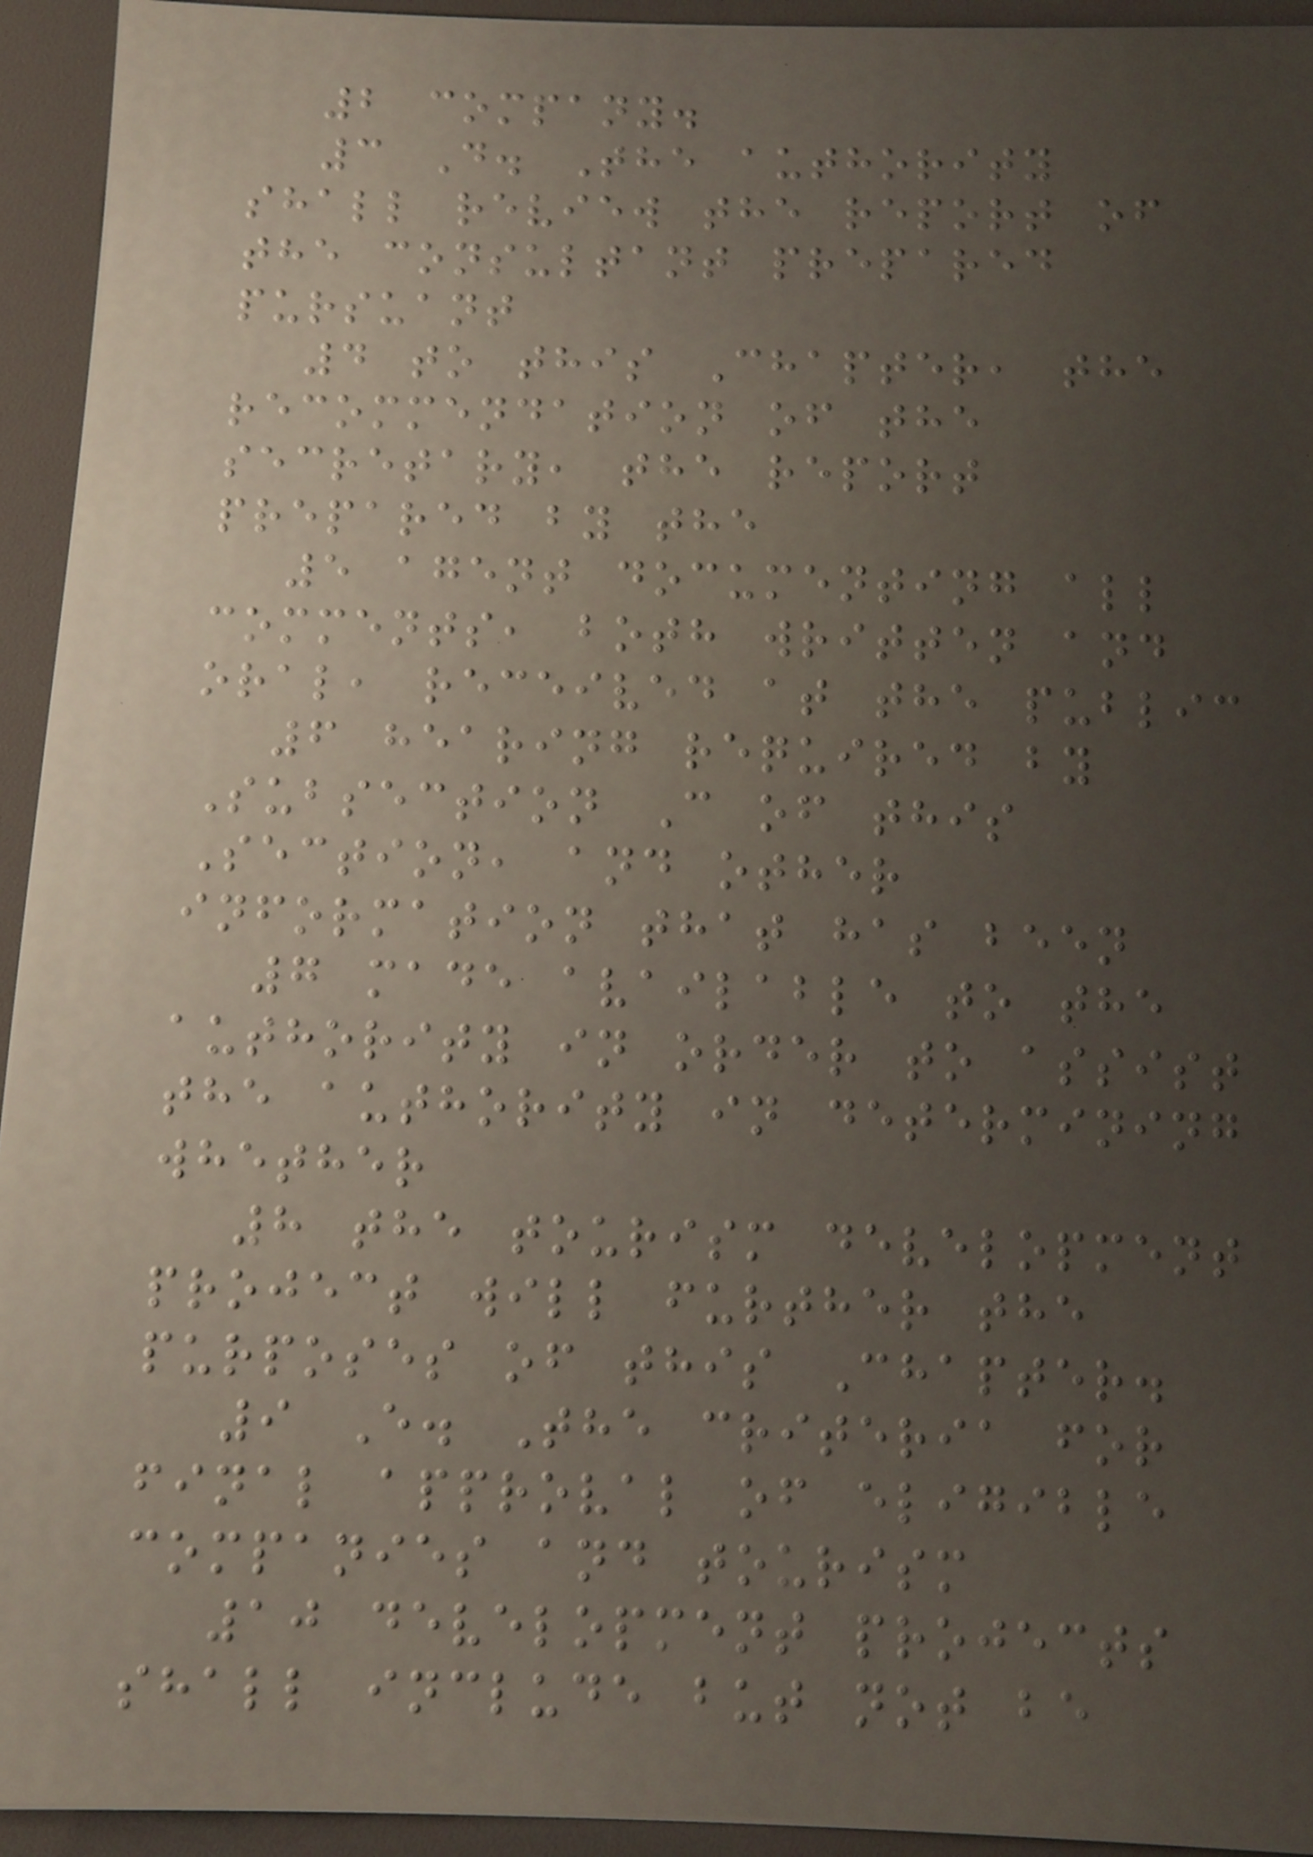2 company.
3 D. The authority
shall review the report of
the consultant prepared
pursuant
4 to this Chapter, the
recommendation of the
secretary, the report
prepared by the
5 agent documenting all
comments, both written and
oral, received at the public
6 hearing required by
Subsection C of this
Section, and other
information that has been
7 made available to the
authority in order to assist
the authority in determining
whether
8 the tourism development
project will further the
purposes of this Chapter.
9 E. The criteria for
final approval of eligible
companies and tourism
10 development projects
shall include but not be
